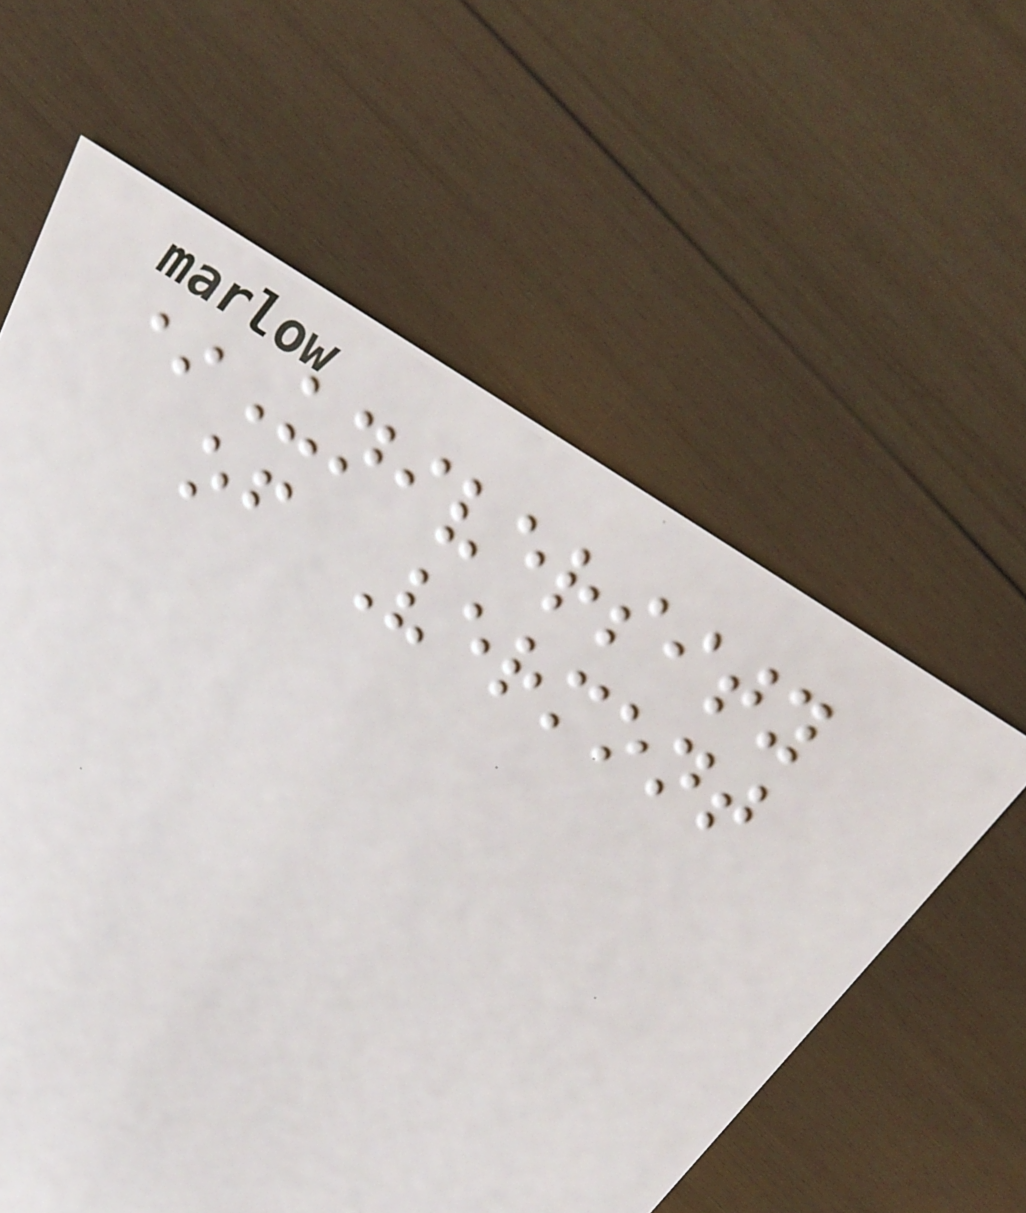*University
of Vermont
